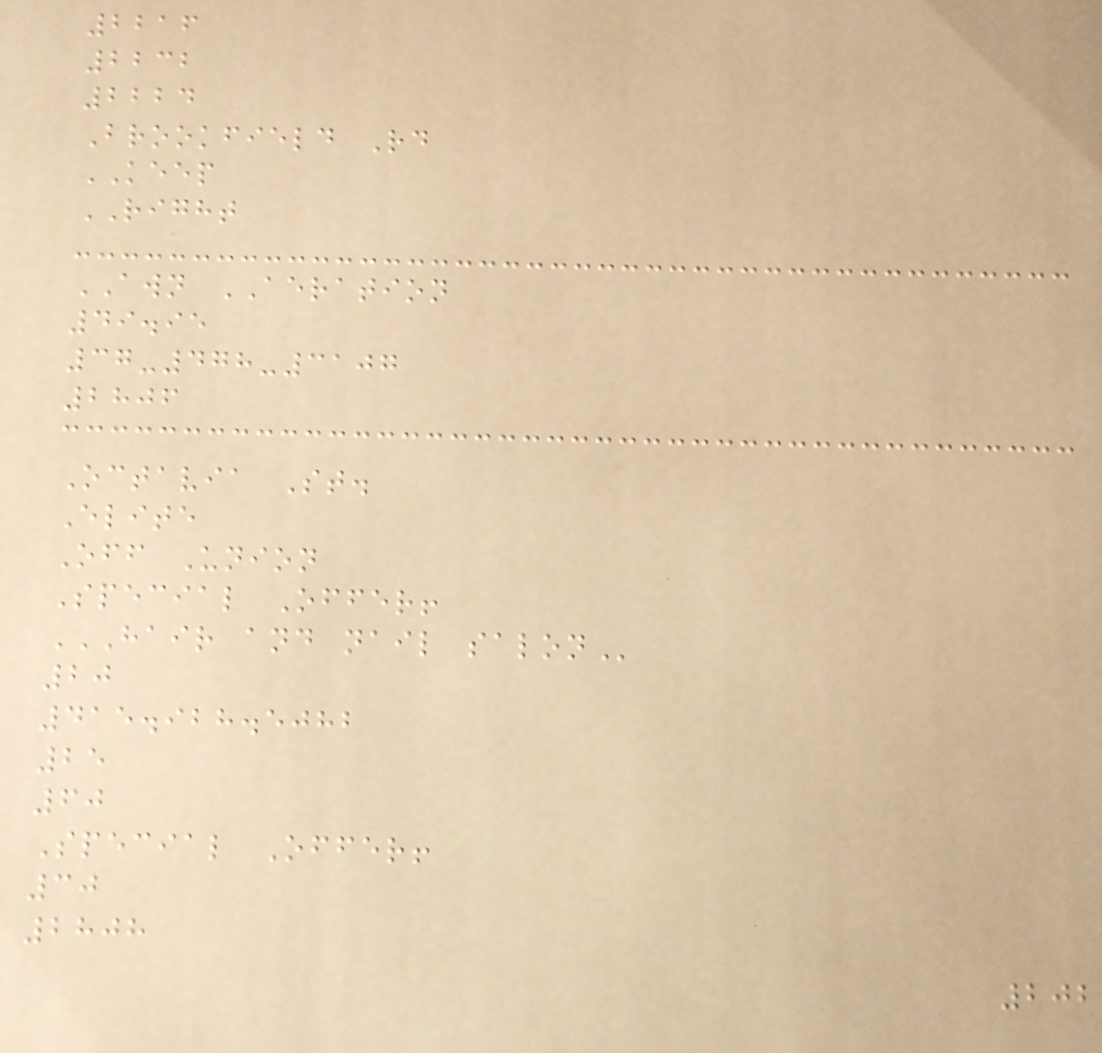2216
2232
2224
Brookfield Rd
KEEP
RIGHT
AWN AERATION
49.95
37-478-3107
2806
Octavia St.
Elite
Off Union
Special Offer!
HAIR AND NAIL SALON
20
415.928.5082
25
60
Special Offer!
30
2808
202
